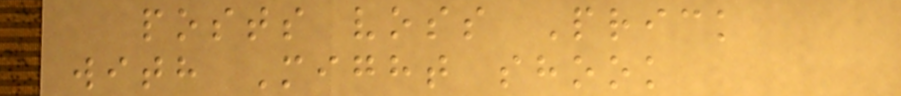posts voss Prick
with Might shook
